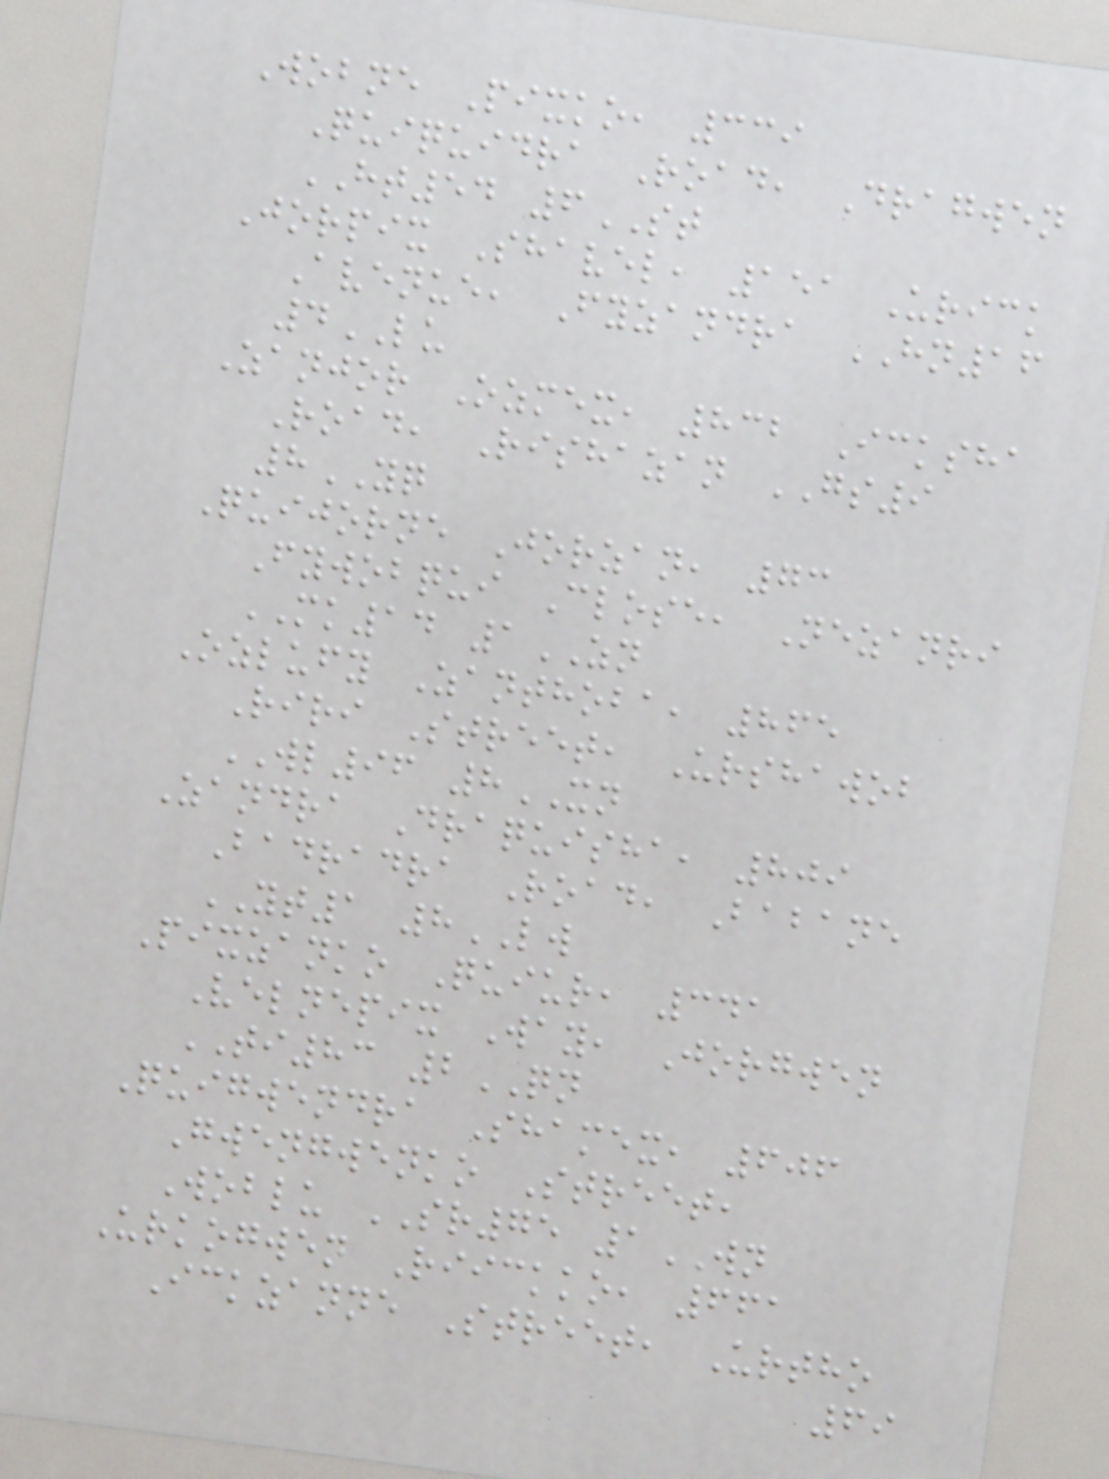Wobne Pixko, 339
Quiquidra Road, Dragwen
HT54 6ST
Jorpix Shavel, 151 Urick
Avenue, Fyzandra HN16
4LU
Zanjor Ozmex, 832 Icksha
Road, Rishazan GS9
8YQ
Quijorne Jorzan, 73
Fywobqui Close, Nezanri
MK14 1ZN
Ozlufy Zanthoba, 865
Riri Street, Urshawob
WL96 8XN
Zandra Draquisha, 809
Badradra Road, Babane
YT1 8LW
Pixzanko Quiur, 341
Velnepix Way, Jorgwen
TI83 2QN
Quigwendra Shamex, 606
Gwengwenko Street,
Woblu SR75 1WN
Urkogwen Riickko, 661
Ickzanne Street, Urtho
69
